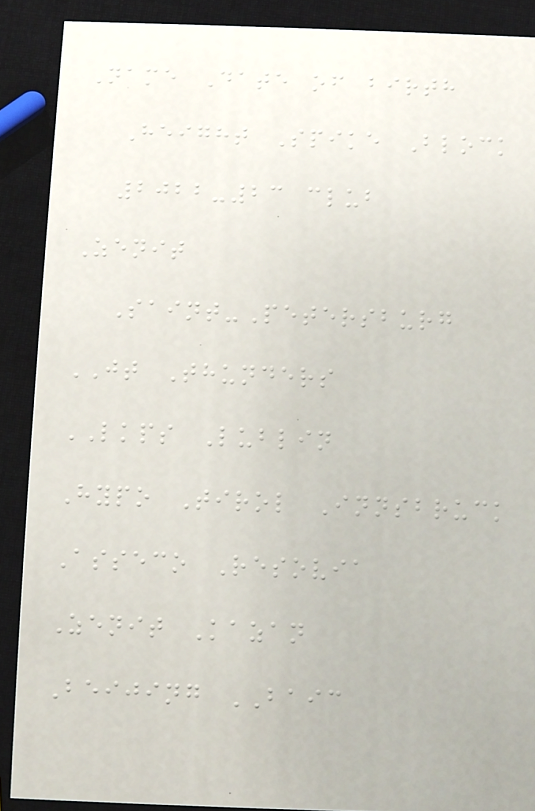Name Date of birth
Height Spike Block
2022-23 club
Zenit
Saint-Petersburg
JT Thunders
LKPS Lublin
Hypo Tirol Innsbruck
Asseco Resovia
Zenit Kazan
Beijing BAIC
